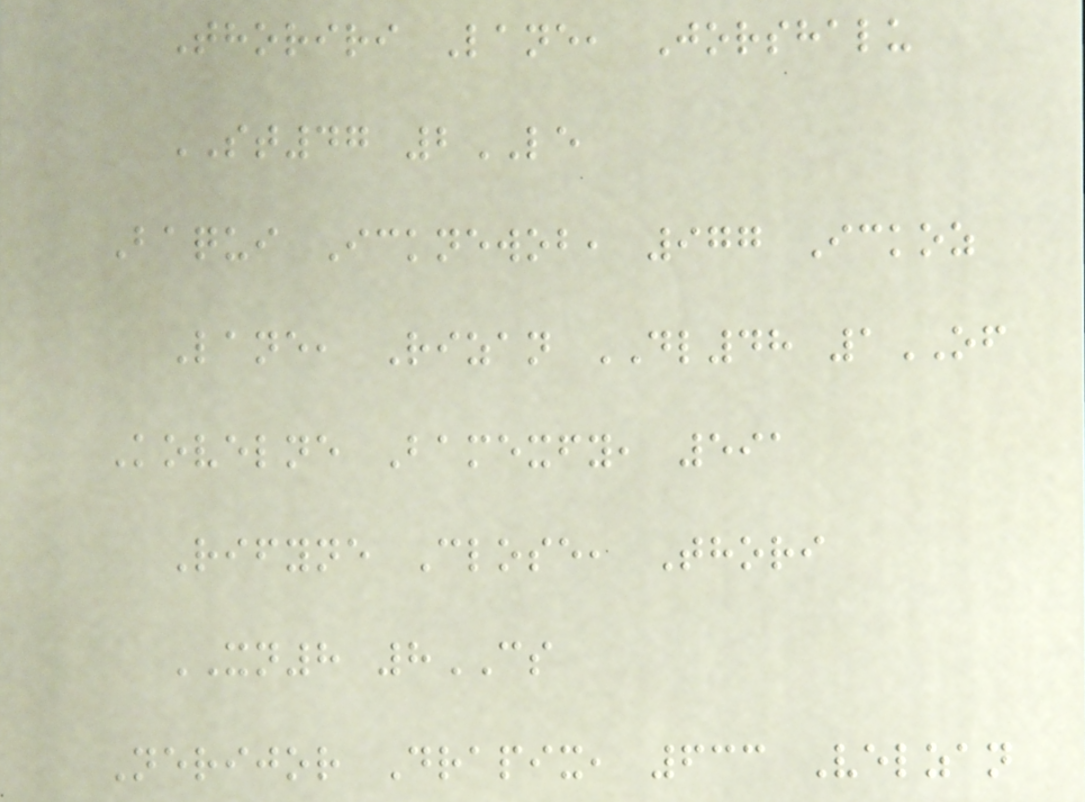Thoriri Lane, Jorshalu
ST47 2LE
Baqui Icknewob, 977 Ickoz
Lane, Rizan DL48 1OF
Kovelne Bamexfy, 591
Rifyne Close, Thori
XN8 8CS
Nerijor Drapix, 633 Velzan
